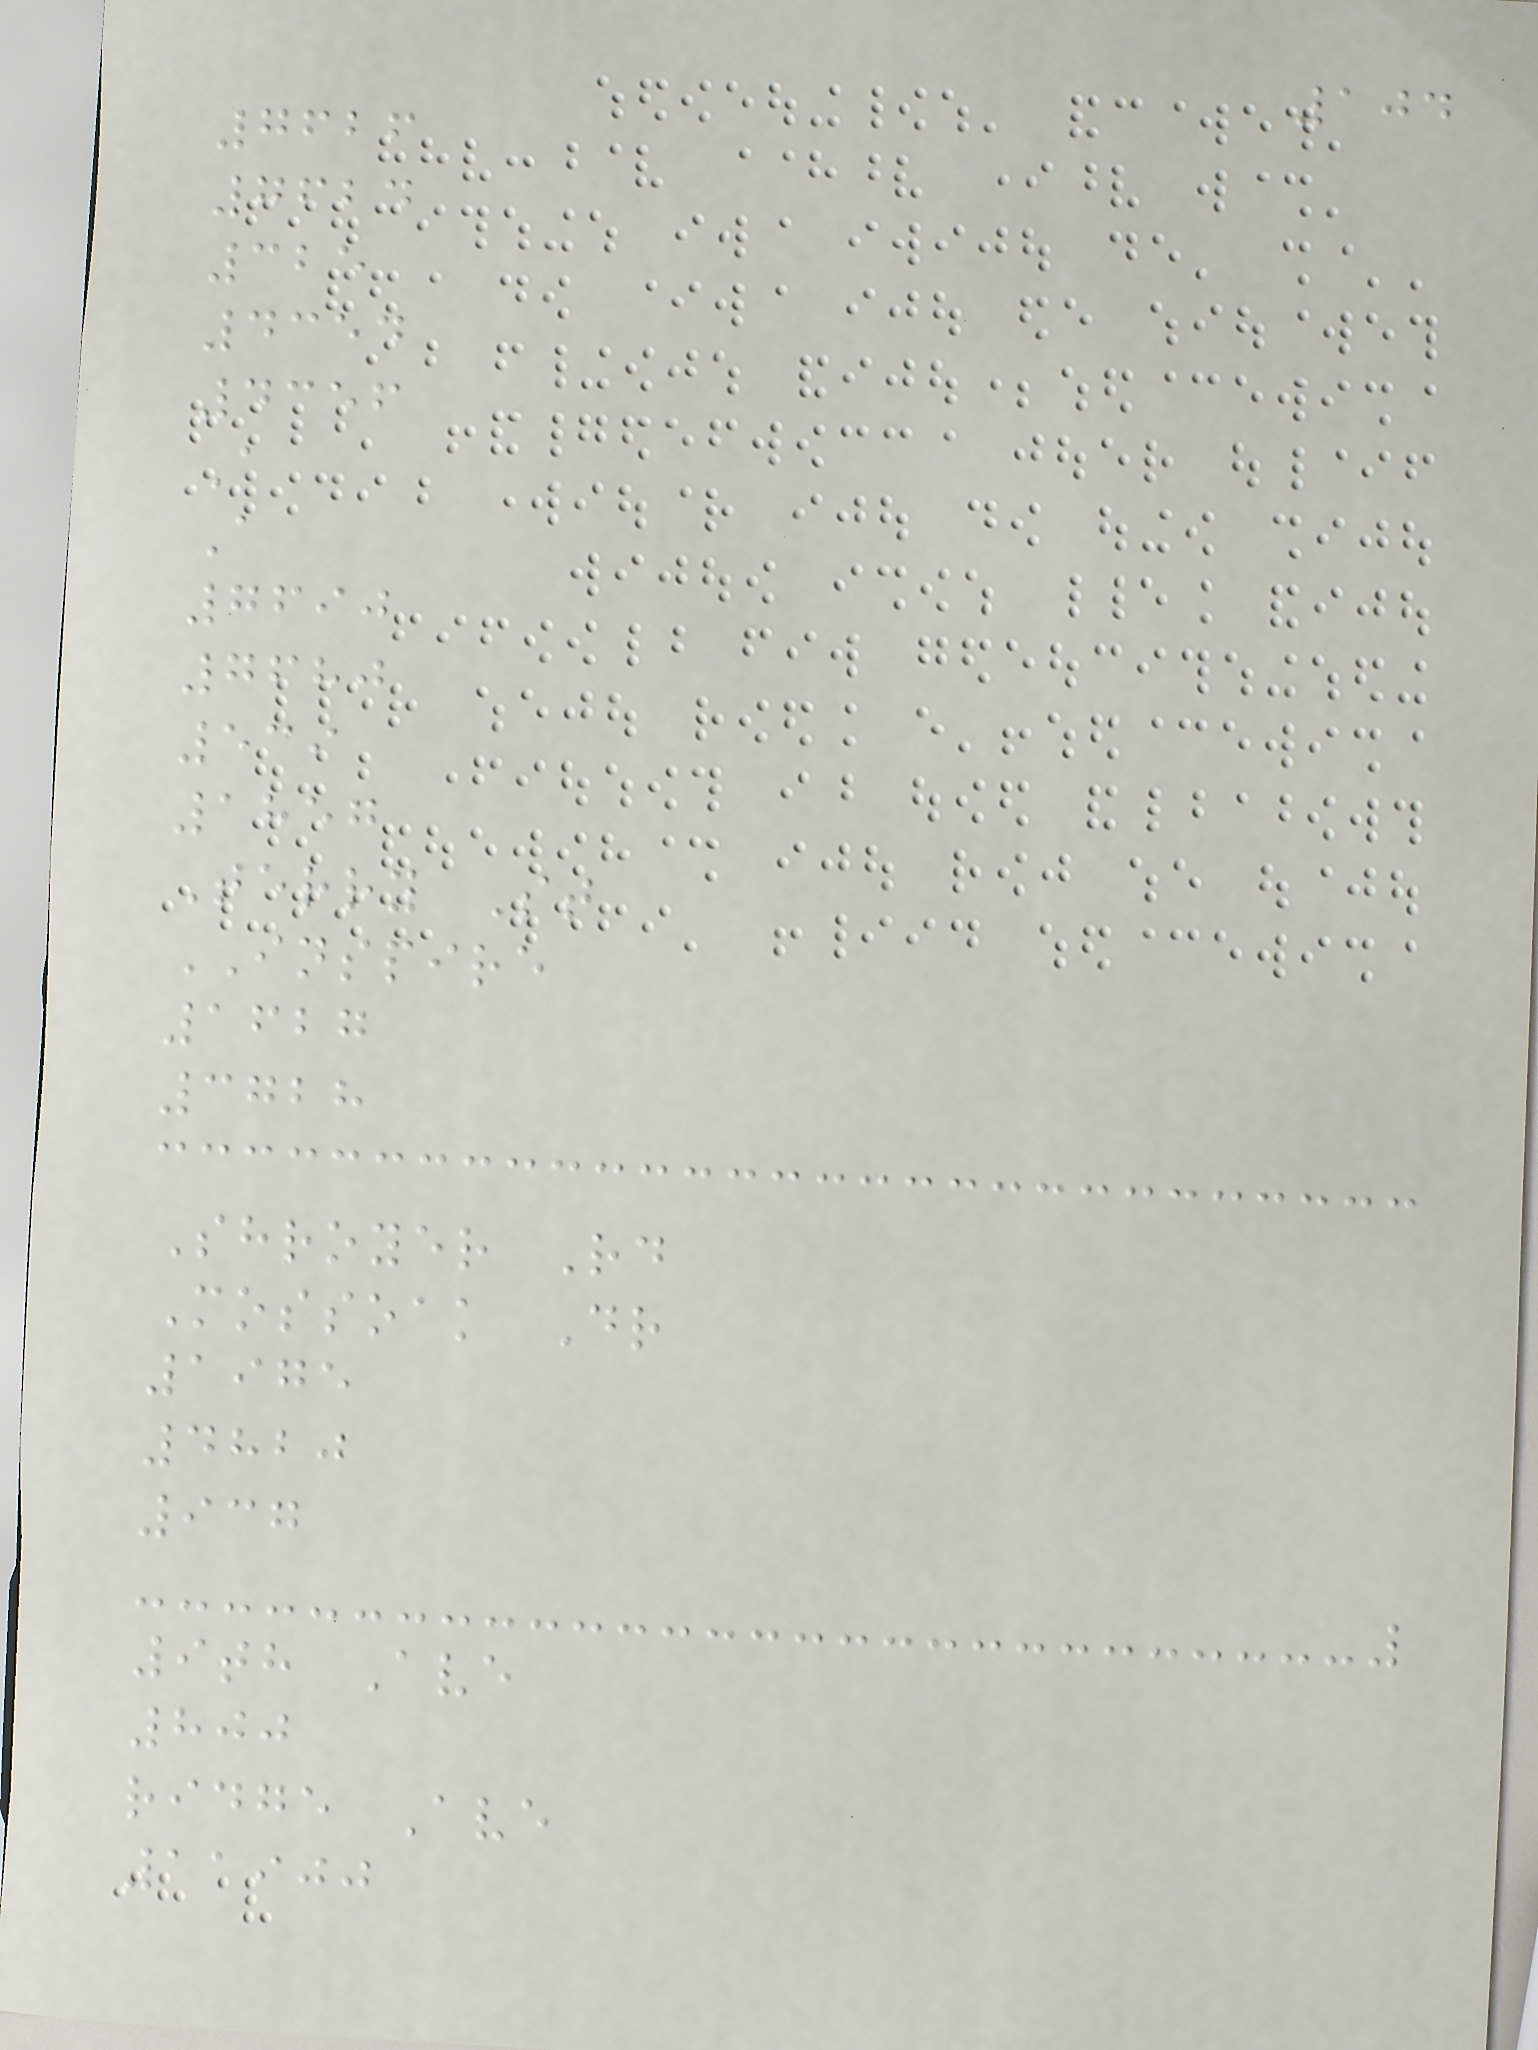104
7626
7624
325
4354
4356
A
A
7690
7680
539
1857
Terry St
INSPIRE
1627
3728
Shroyer Rd
Mossoak Dr
1975
4820
937
9th Ave
800
ridge Ave
11900
